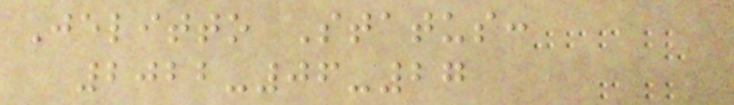Jelitto Status:
2022-06-27
